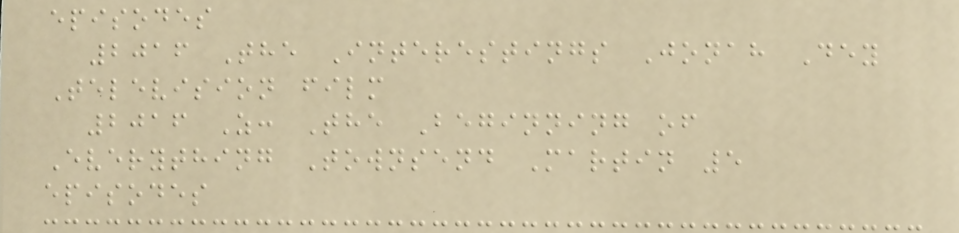episodes
2016 The Interestings Jonah Dey
Television film
2016 Z: The Beginning of
Everything Townsend Martin 5
episodes
